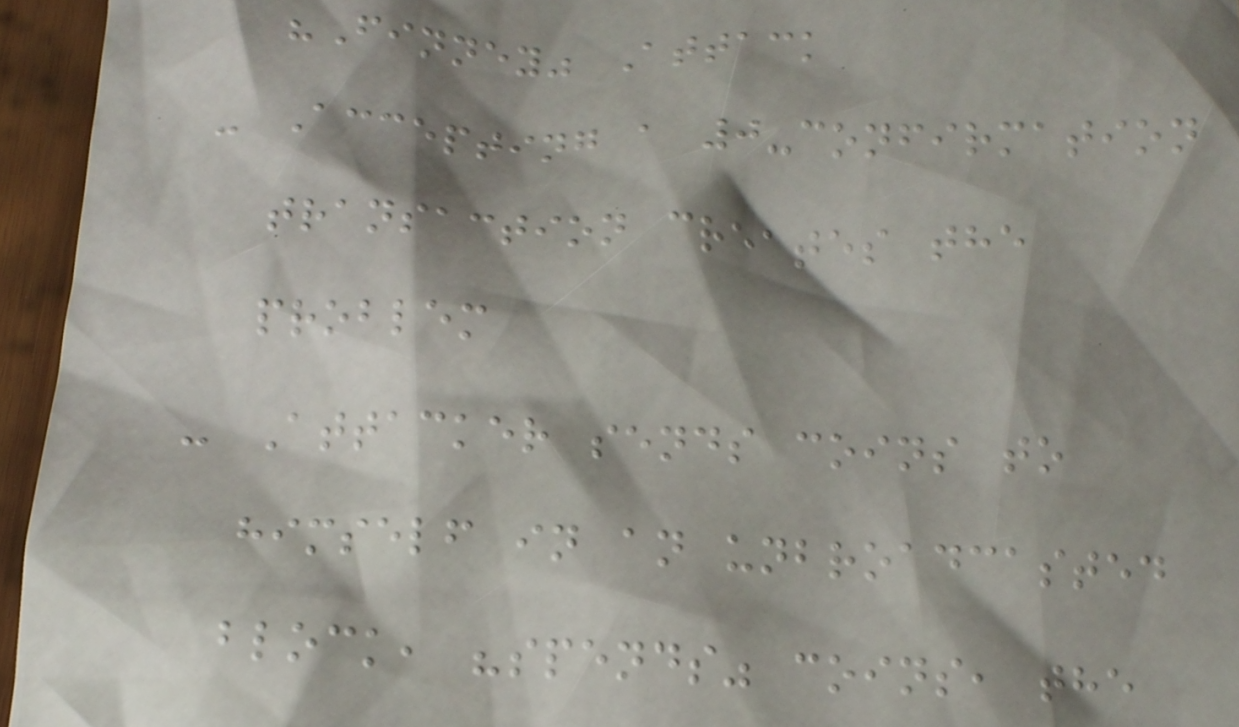"Finney" Attack
- Accepting a 0-confirmation
transaction creates the
problem
- Attacker sends coins to
himself in an unbroadcasted
block, "spends" coins, the
